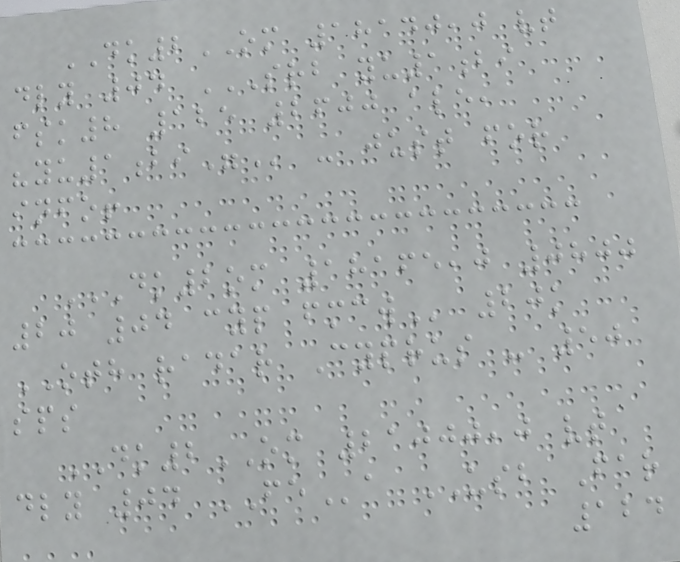DK2OM 18140,0 vt
dly 04 SRB YU1BI
FSK8 125 2600 ALE,
"YU1BI" - just for
info!
DK2OM 18165,0 0800
20 04 CYP FMCW 20k
OTH radar Cyprus - 50
sps
DK2OM 21000,0 vt
dly 04 FEa USB Far
124
